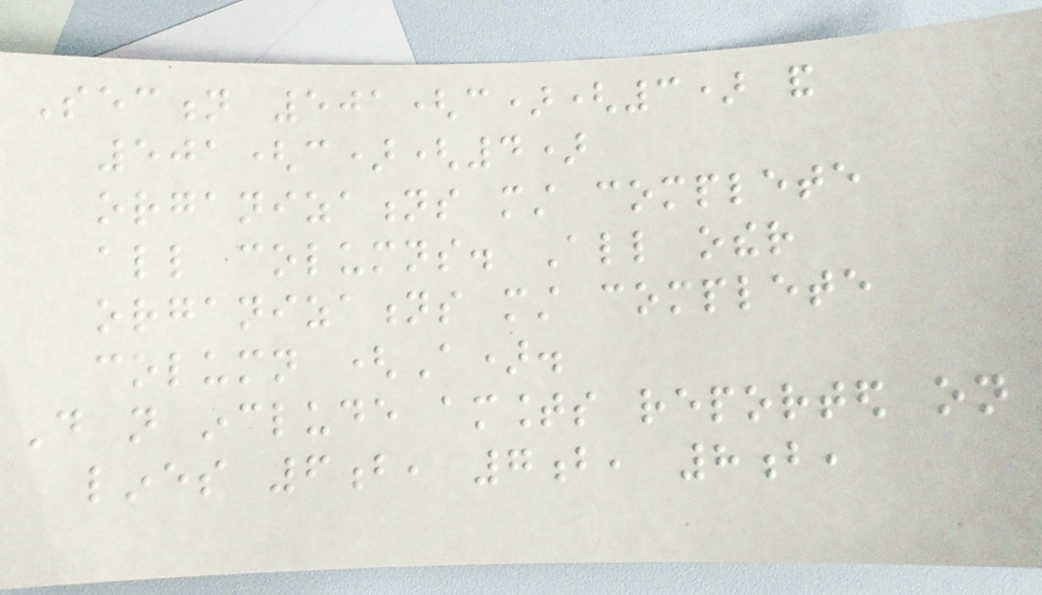Section 501(c)(3) and
501(c)(4)
organizations must complete
all columns. All other
organizations must complete
column (A).
Do not include amounts reported on
lines 6b, 7b, 8b,
